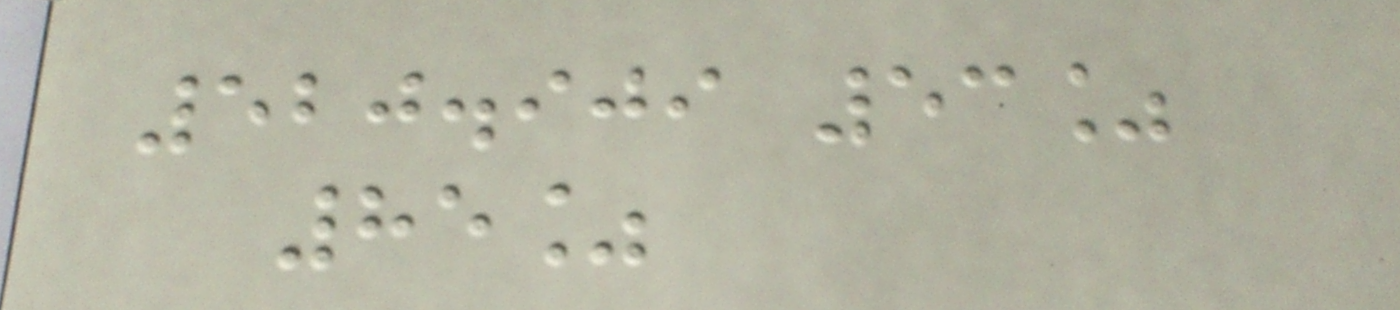520.909 53%
85%
